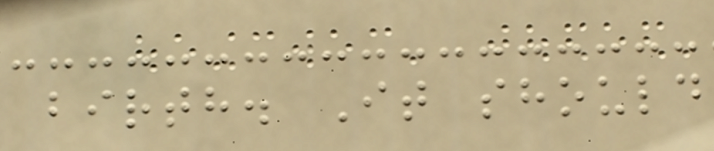birth. It should
